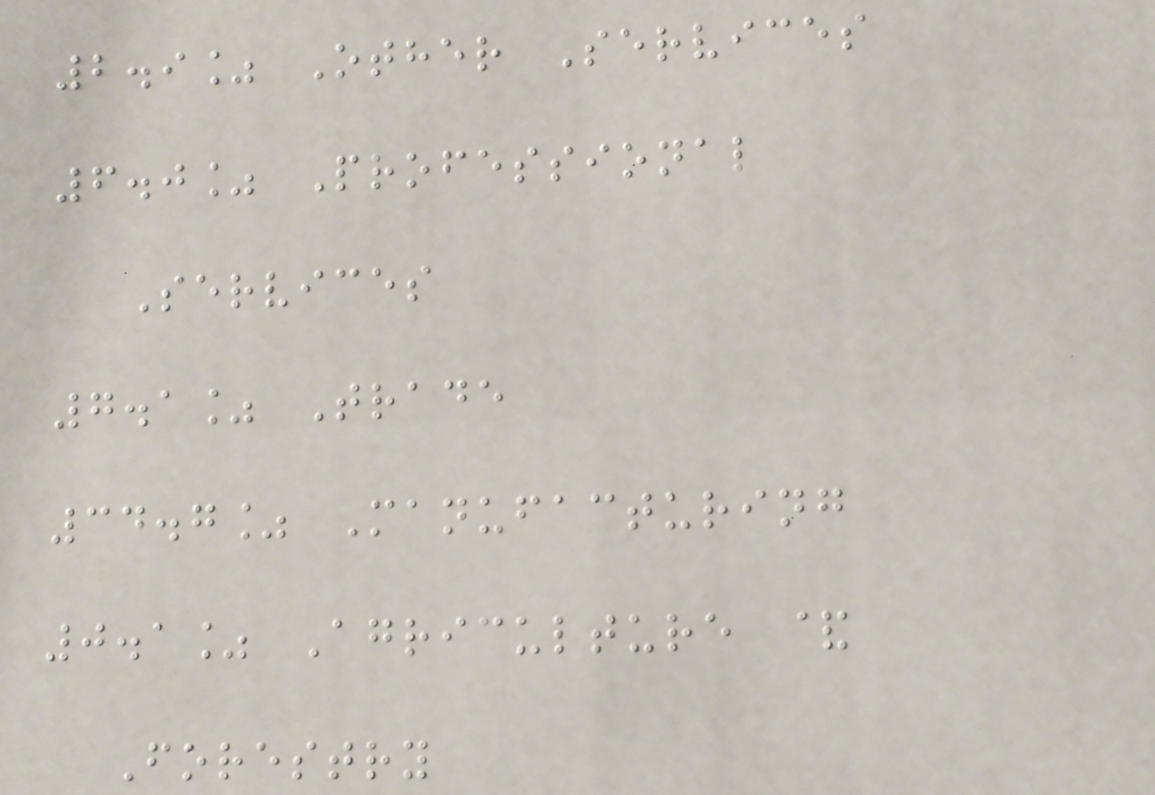2.9% Other Services
6.0% Professional
Services
7.1% Trade
34.7% Manufacturing
0.1% Agriculture &
Forestry
